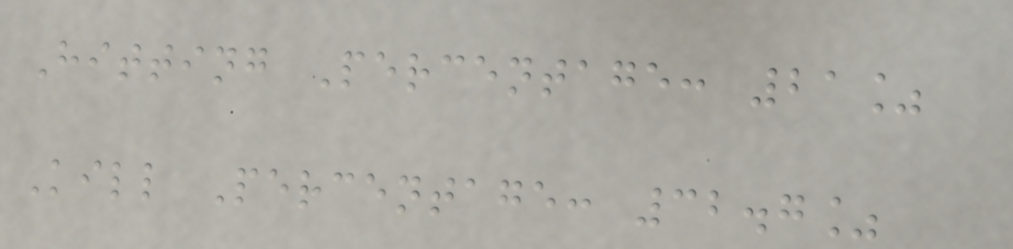Hitting Percentage: 21%
Kill Percentage: 32.7%
